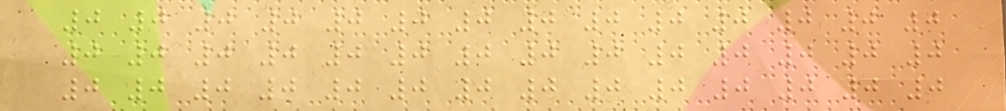0 0 0 0 0 0 0 0 0 0 0 0 0 0
0 0 0 0 0 0 0 0 0 0 0 0 0 0
0 0 0 0 0 0 0 0 0 0 0 0 0 0
